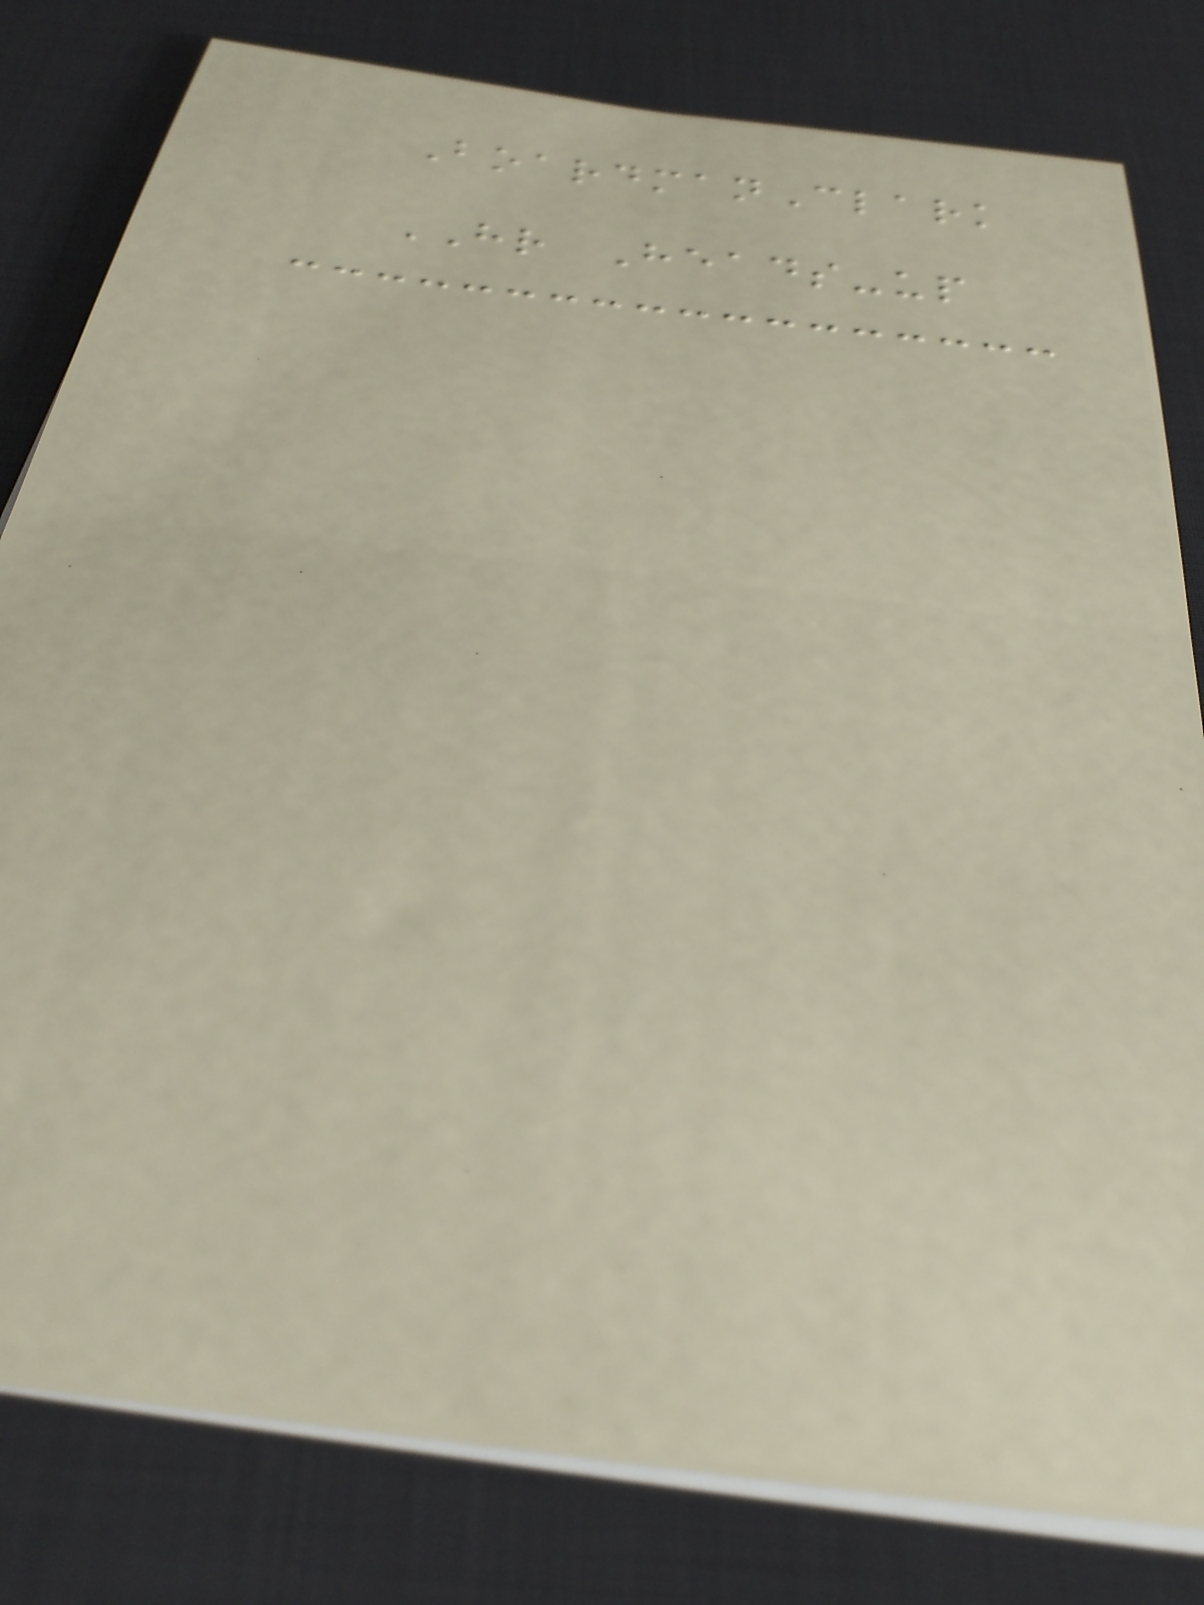BoardmanClark
HR Heads-up
